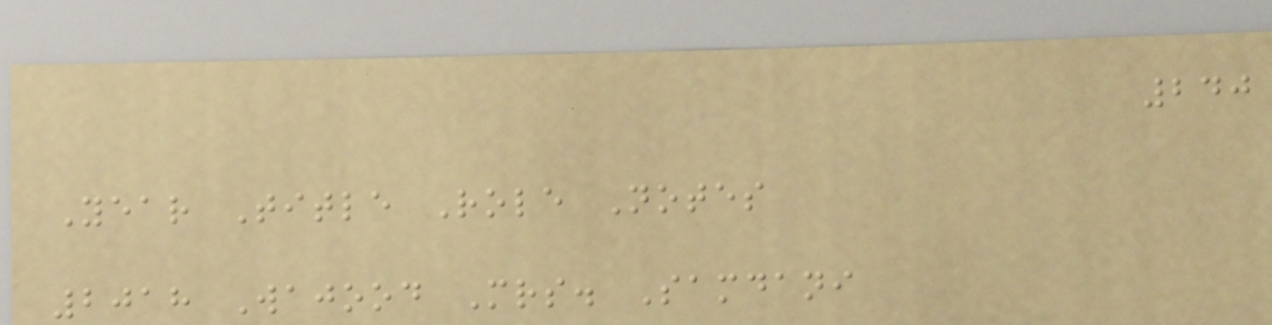240
Year Title Role Notes
2018 Wajood Mrs. Samdani
